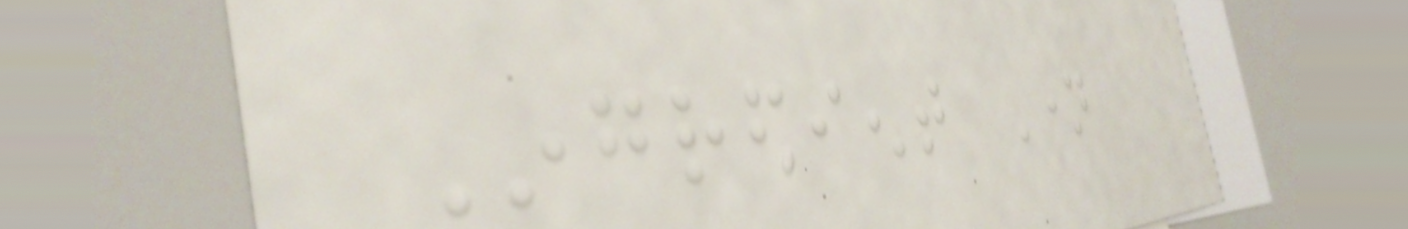Ingredient Name
